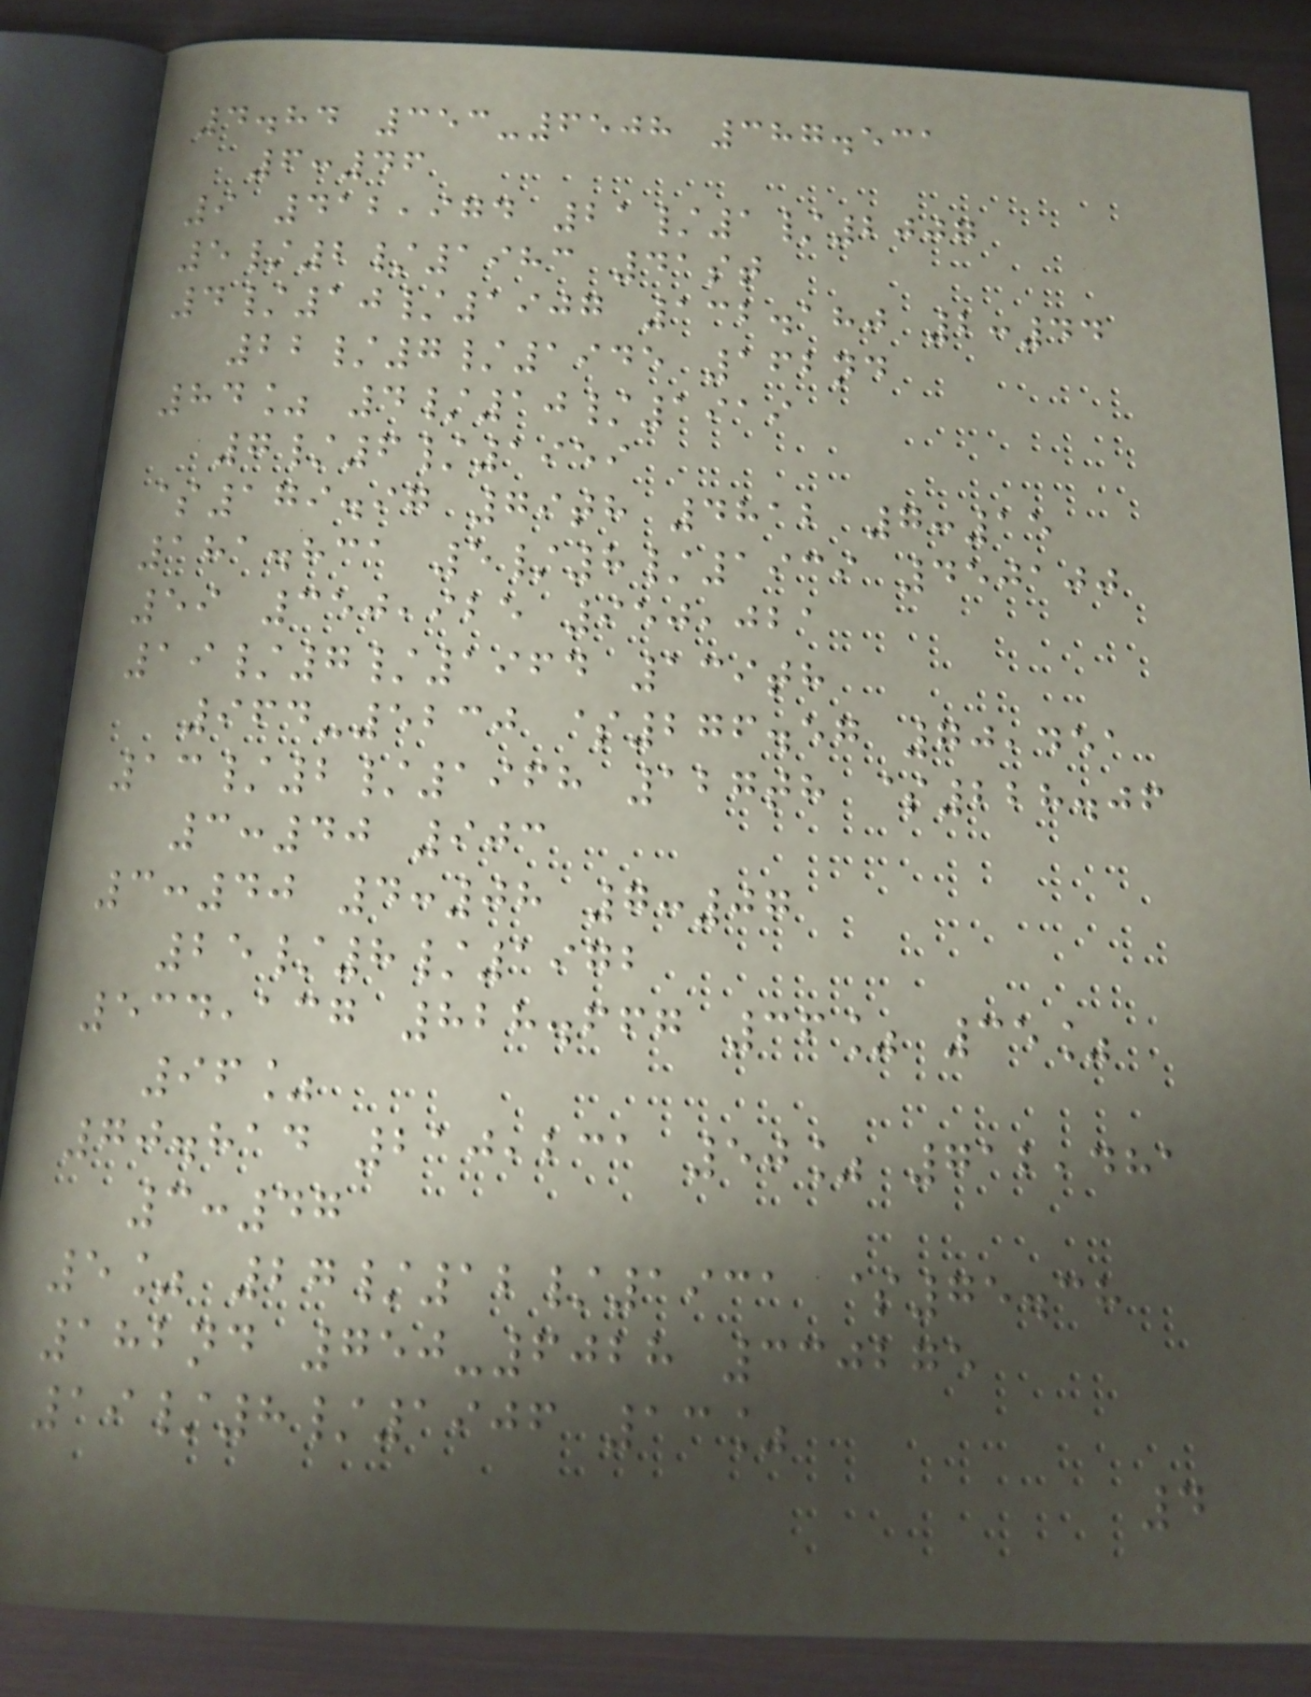4.84 353-6508 387.531
6:46
9 412,974 21/1/2007
5/2/1983 41st
4/10/1907 132.180 2:44
22/7/1945 162nd
84% 4/10/1919
7/6/1959
$179.97 79th 4812 7:15
181.831 5/8/1939 450100
59 350,925 950,021
19/7/1964 139th
964-5230 $276.57 70,451
13/2/1968 127th $228.06
3:40 903
3:40 4:08 7:07
25/8/1972
534,137 828.667 36% 35%
96%
70.814 210,231 50% 712,481
3:47
5% 27/12/1931 $75.38
182nd 750-6028 330275
19/8/1906 13%
4
